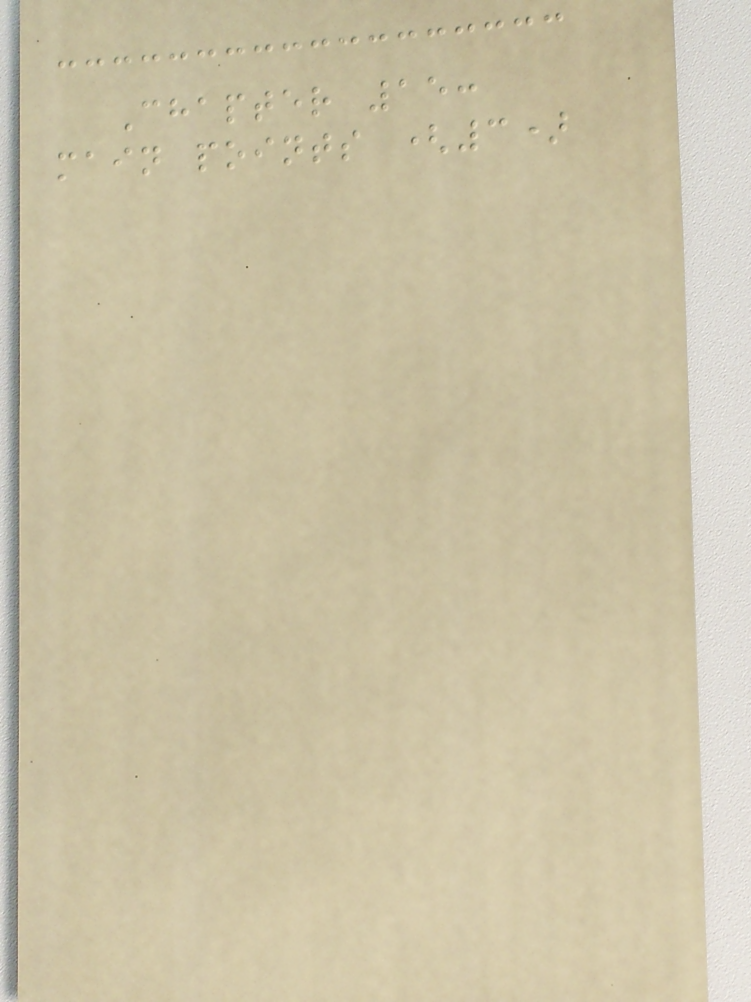Chapter 15:
main points (3)
